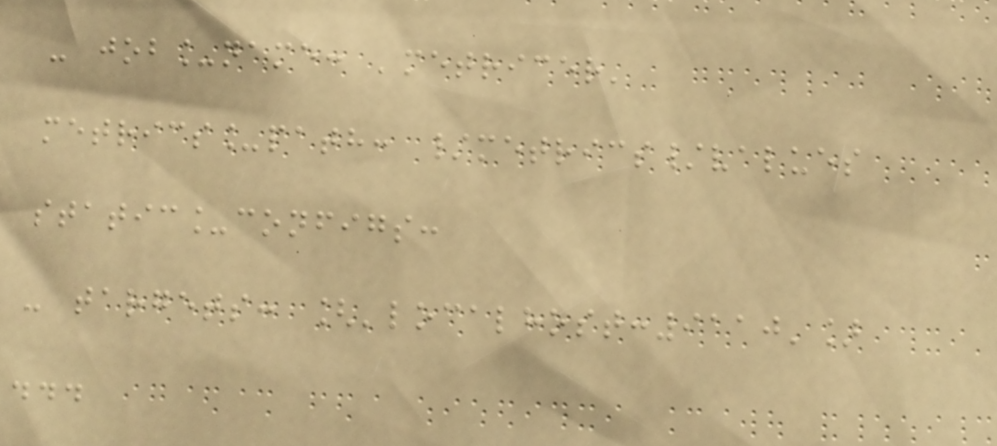- job_name: 'metricer'
metrics_path: /metrics/values
static_configs:
- targets: ['localhost:9110']
...
